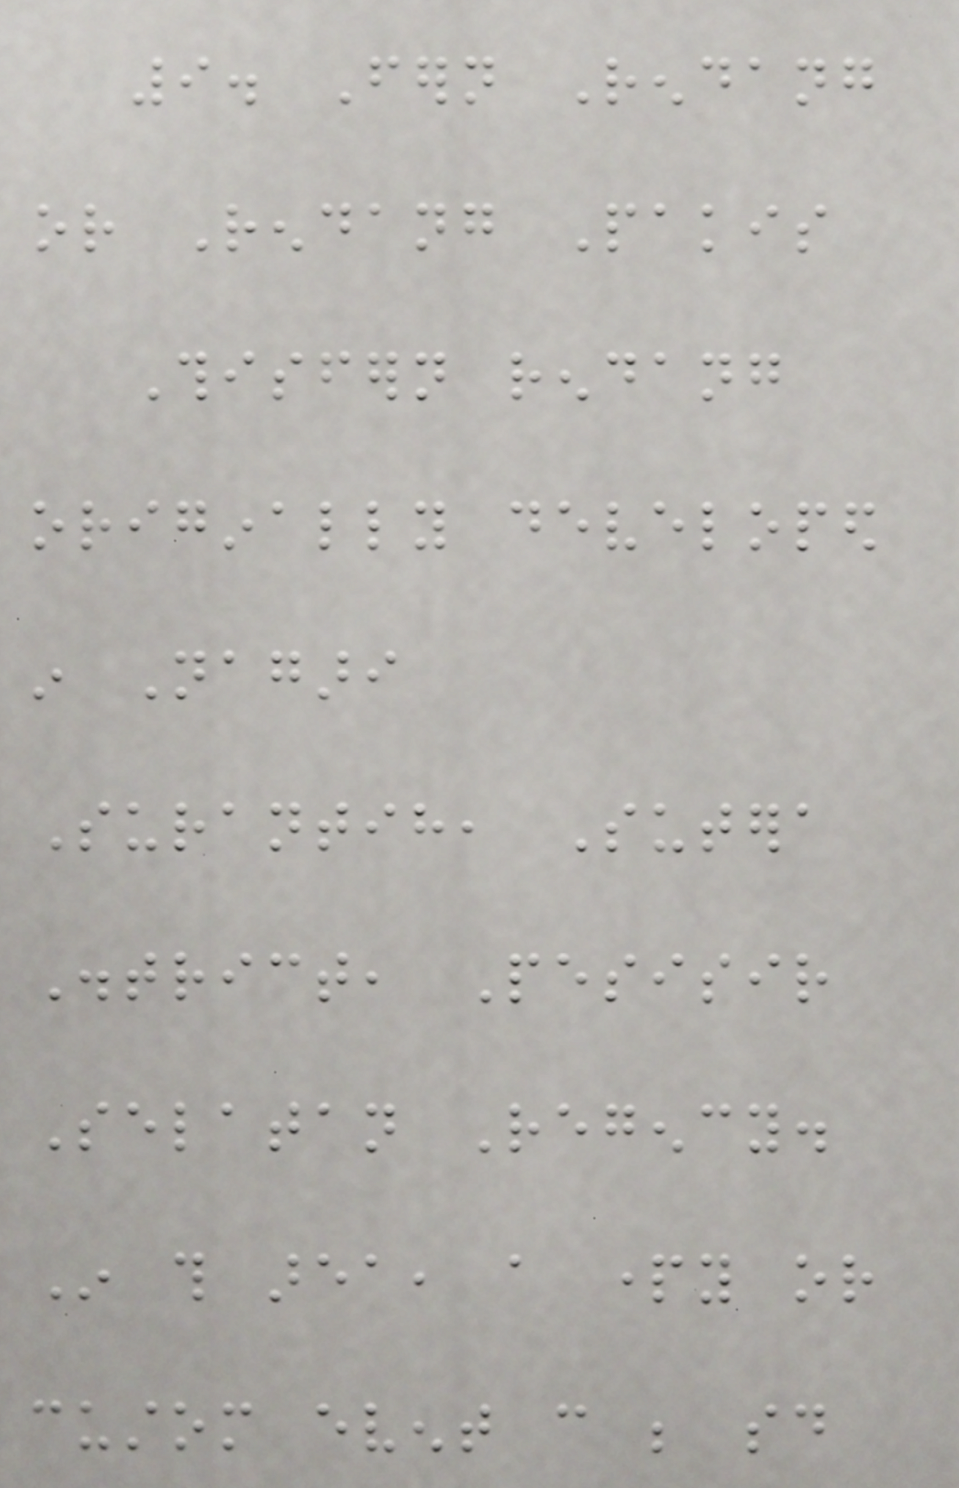9. Fern Rendang
or Rendang Pakis
Thisfern rendang
originally developed
in Nagari
Surantih, Sutera
District, Pesisir
Selatan Regency.
In this area, a party or
custom event can be said
